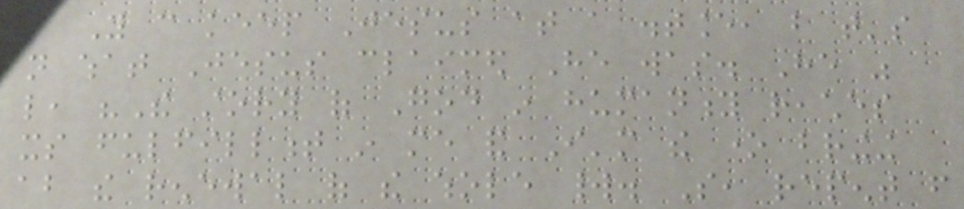You can keep Jesus at a distance, but that's
not what Jesus claimed He was. He was
like, "The story of God in humanity reaches
its fulfillment in me and I'm the one bringing
about the renewal of the whole world. So, repent from
